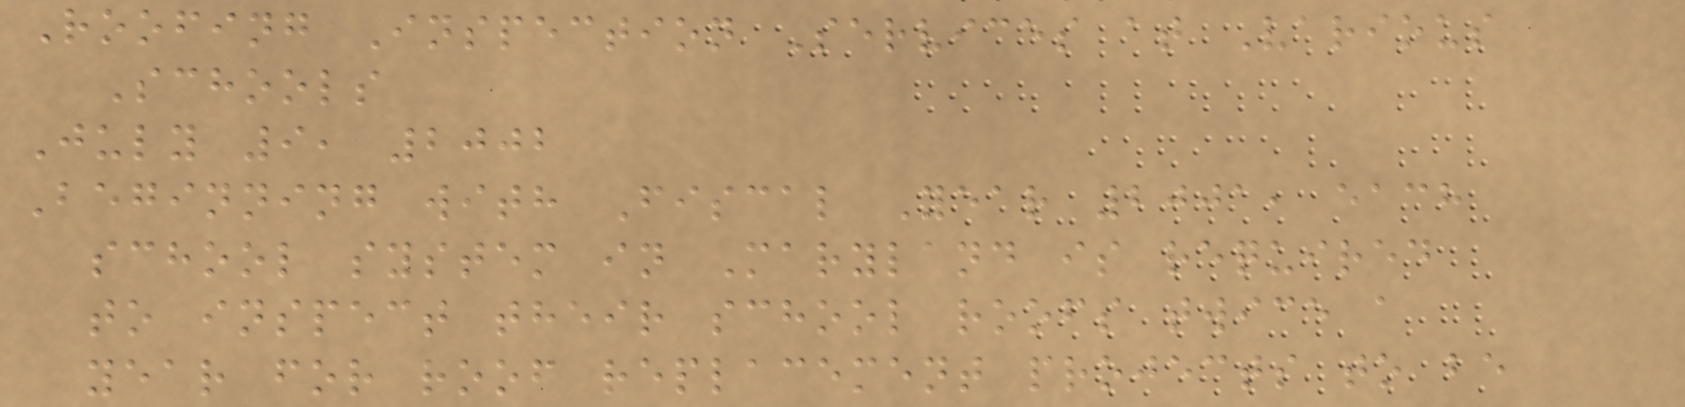Roofing Inspection Services at Various
Schools
July 9, 2002
Beginning with Fiscal Year 2001, each
school system in Maryland is required
to inspect their school roofs twice a
year for roof replacement projects to be
